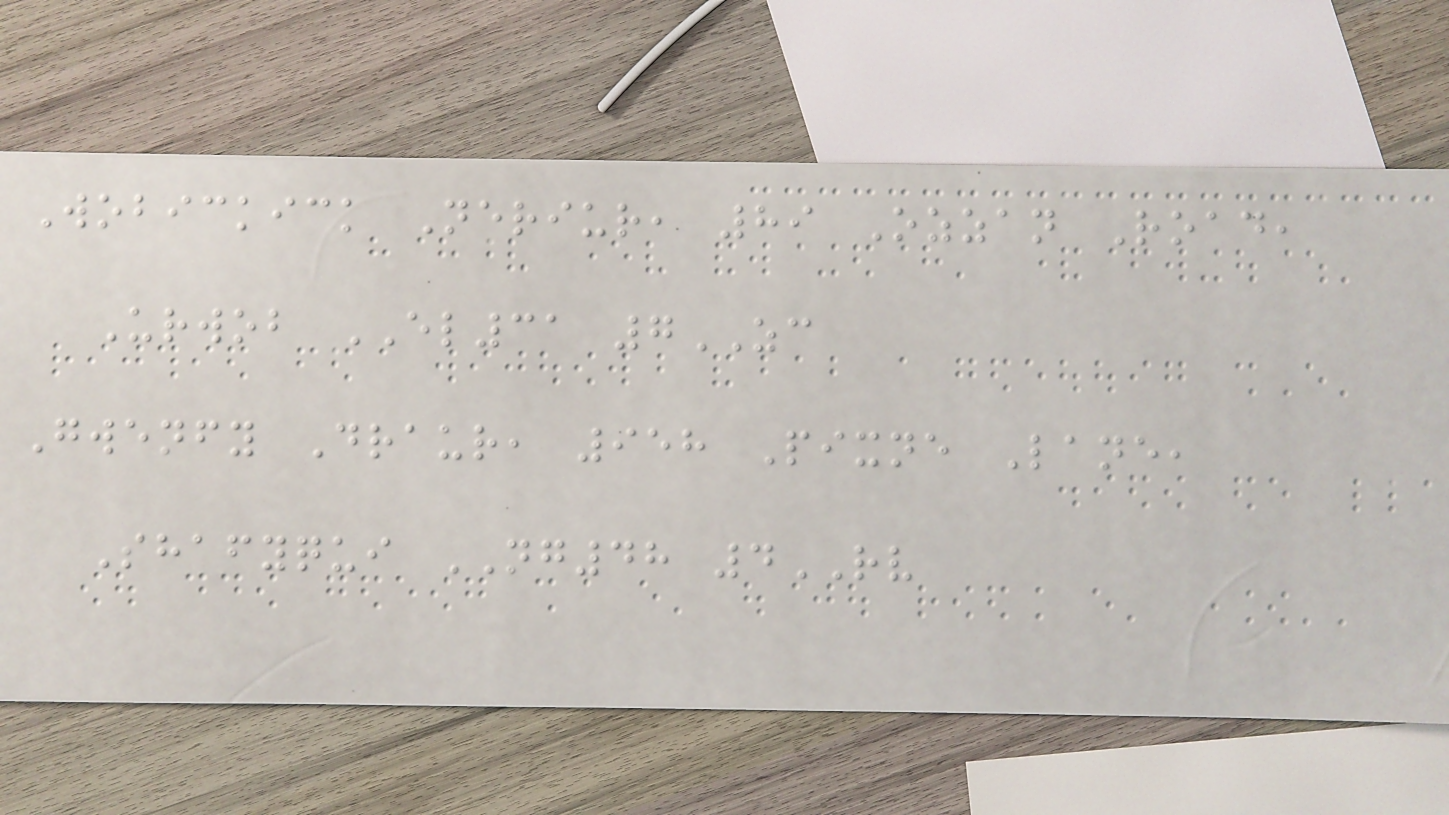Wobickick Neriur, 89 Ozzan Road,
Urwob EL31 7ZC
Gwenfy Draur, 958 Pixne Lane,
Shafyqui NG48 4RV
